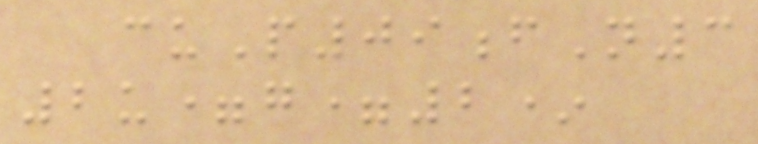cuP09fN3
2u=g=2*
